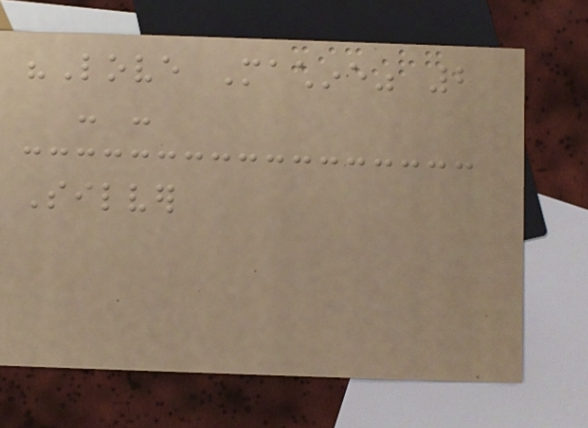"Love Machine" 2
- -
Silver
